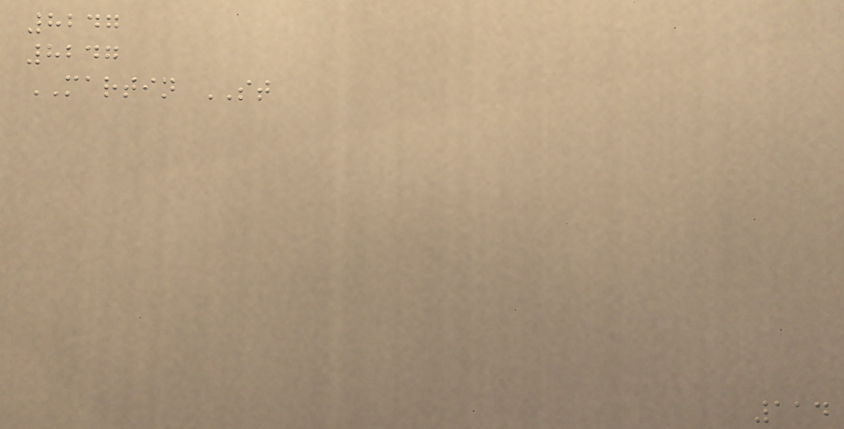8247
8247
MARTIN ST
114
